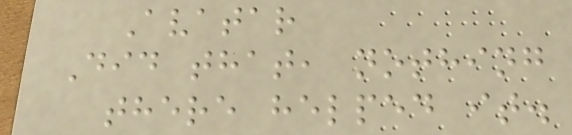Avatar
Did that, nothing
there helped it.
